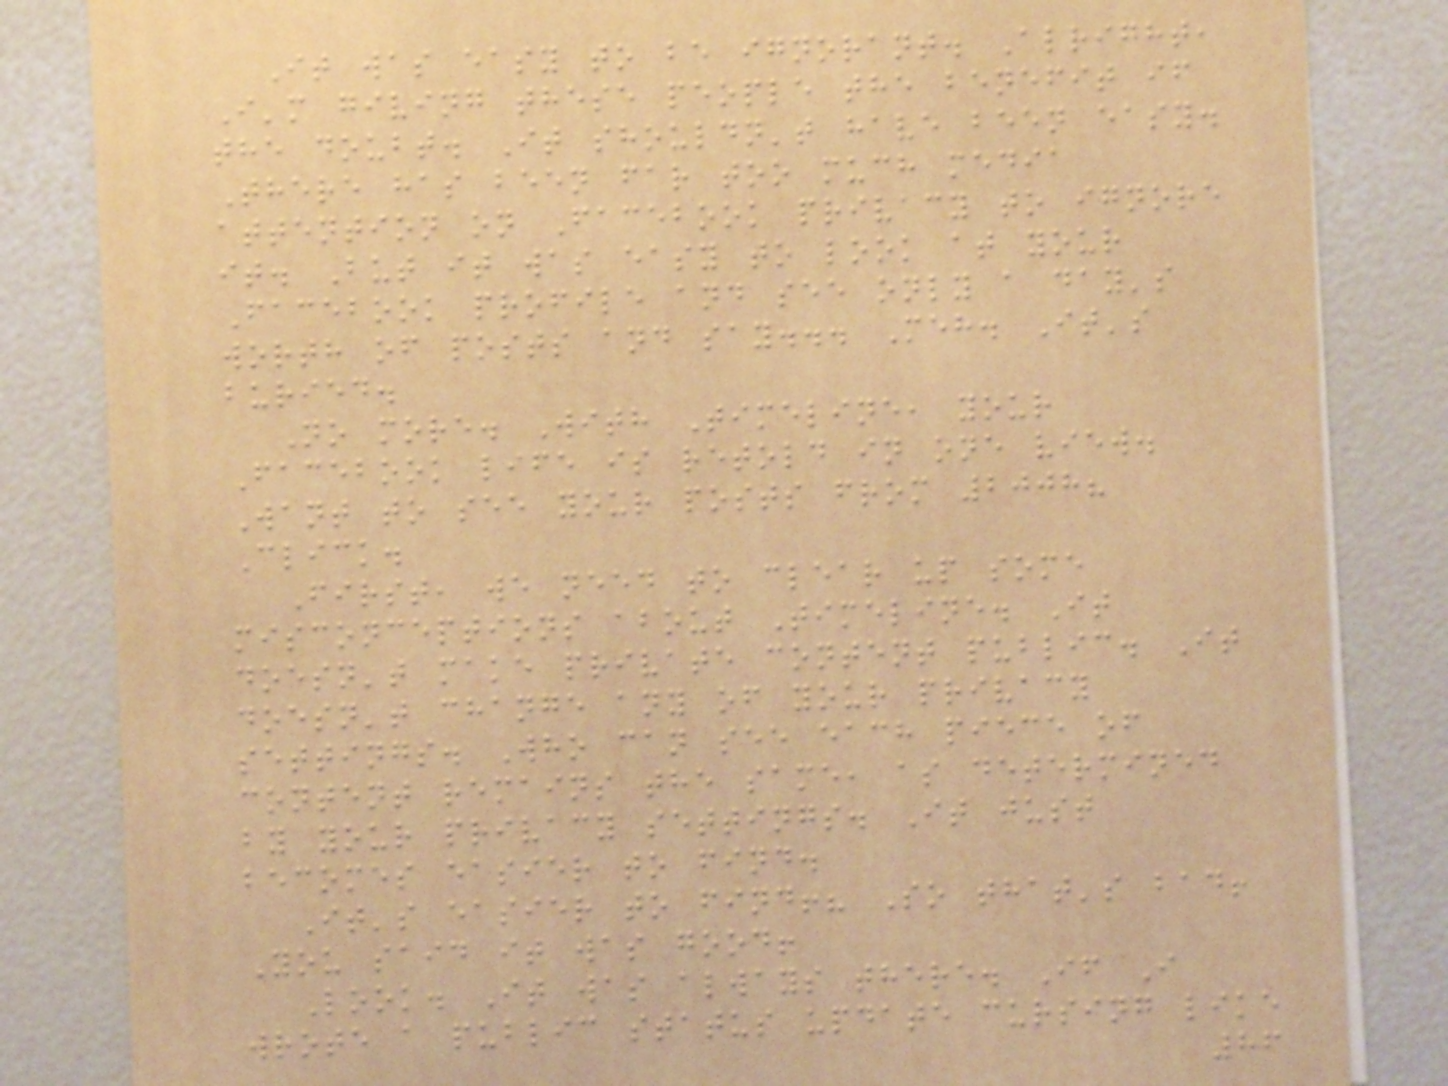It was easy to be ignorant. Alright,
I'm giving these people the benefit if
the doubt. It shouldn't have been easy.
There has been far too much media
attention on Facebook privacy to ignore
it. But it was easy to look at your
Facebook profile and see only a day's
worth of posts and say... Meh. It's
buried.
No more. With Timeline, your
Facebook life is retold in one view.
Want to see your posts from 2008?
Click.
First, we need to clear up some
misconceptions about Timeline. It
doesn't make private content public. It
doesn't change any of your privacy
settings. Who can see each piece of
content remains the same, as determined
by your privacy settings. It just
becomes easier to find.
It's easier to find!? So that's bad!
You said it was good!
Look. It was always there. If I
wrote a public status update cursing like
86
